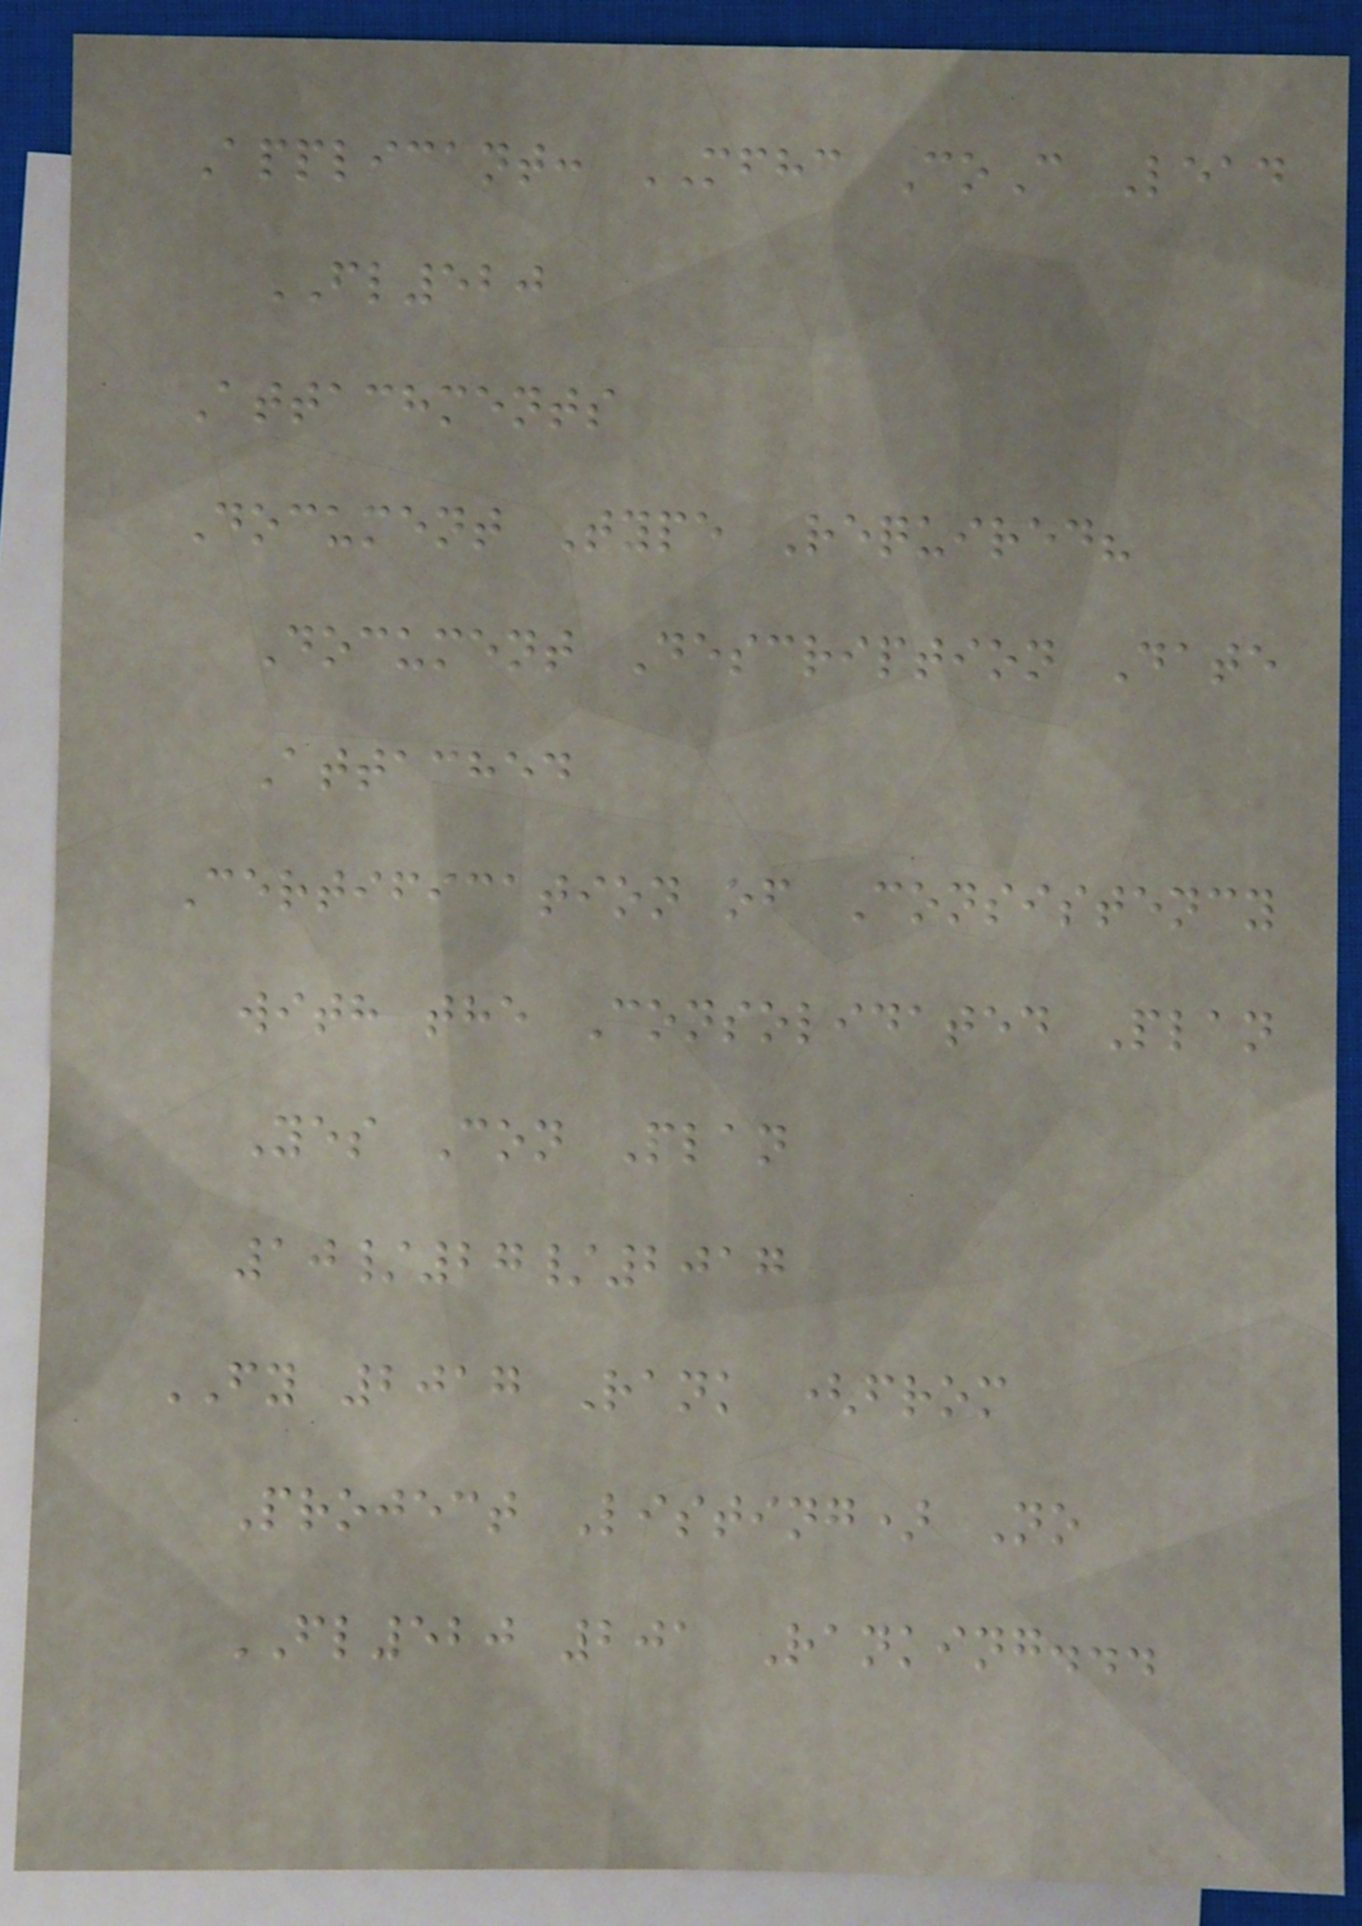Applicant: MFHC CoC Lead
FL520
Attachments
Document Type Required?
Document Description Date
Attached
Certification of Consistency
with the Consolidated Plan
Yes Con Plan
10/27/2017
FY 2017 Rank (from
Project Listing) No
FL520 201 Ranking...
